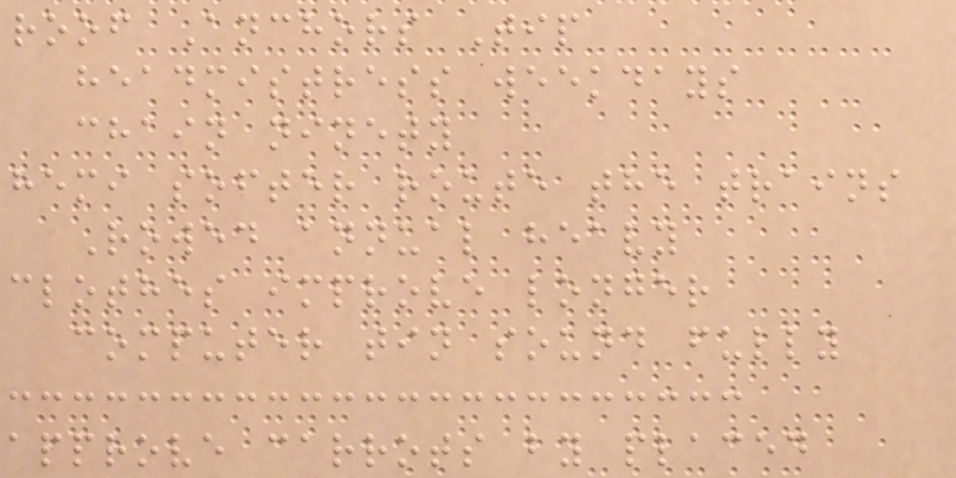roof Anchors Tip
headmistress weekdays
chain ninety
hemi softer route the trains
Rowed annual heavy
clothes improve longer
computer tin sound fully
approve carrots by placed
